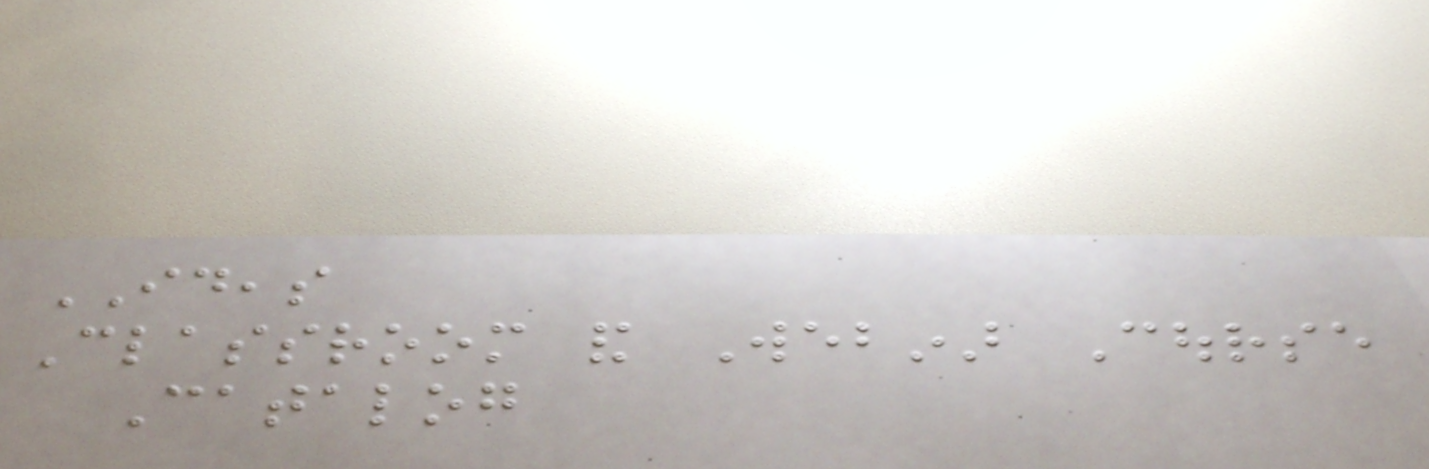IDEAS
Classroom and Webinar Course
Catalog
